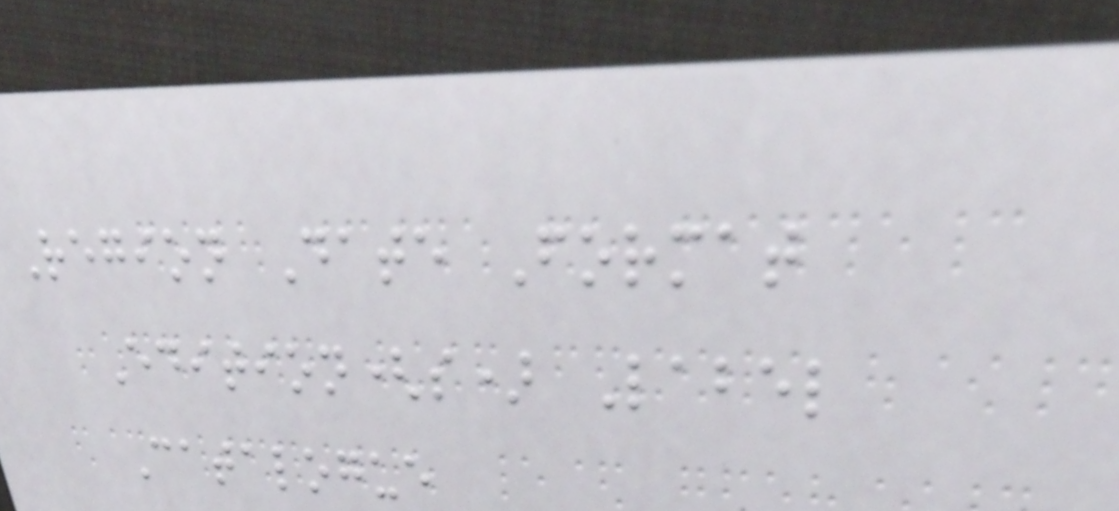Region Date Format
Edition(s) Label
Catalogue
